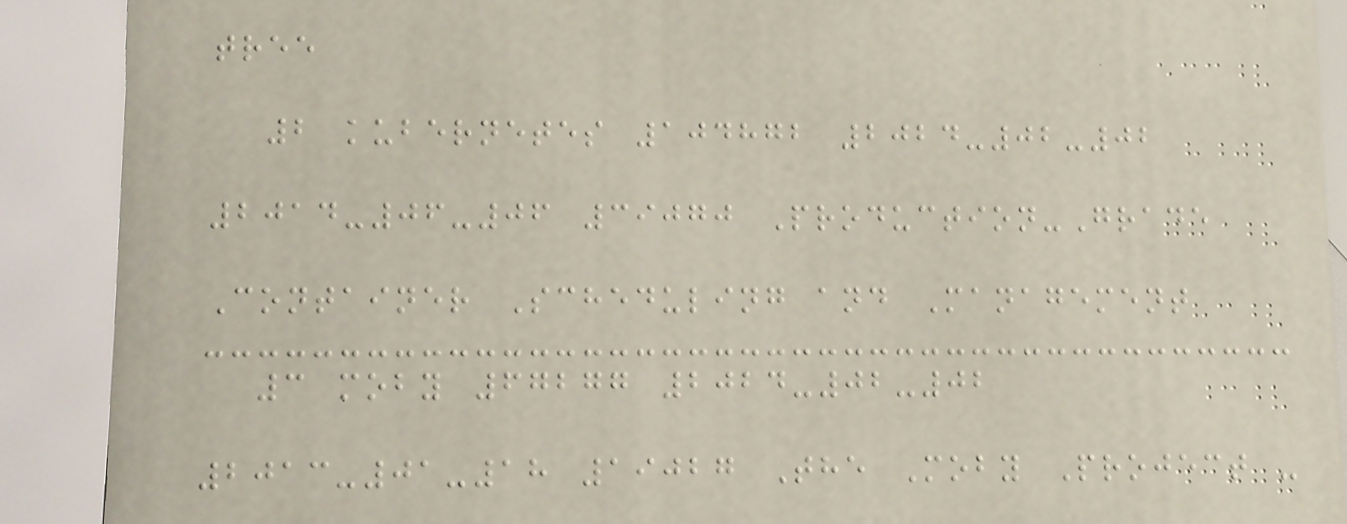tree
2 kubernetes 104872 2024-02-02
2014-06-06 39070 Production-Grade
Container Scheduling and Management
3 moby 67277 2024-02-02
2013-01-18 19027 The Moby Project -
